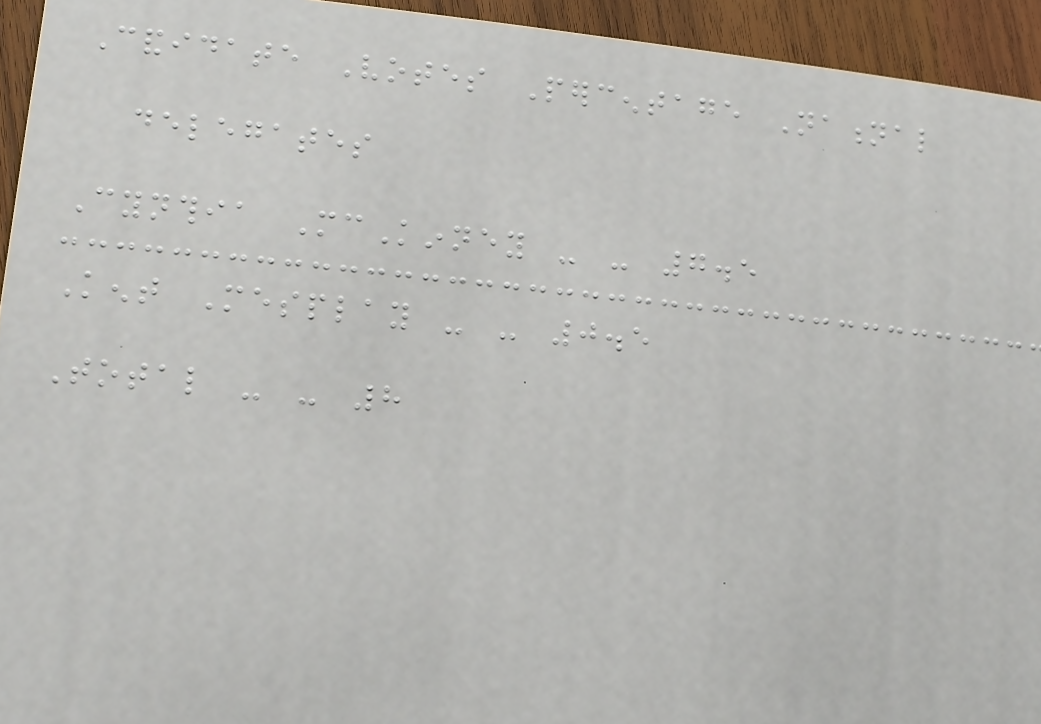Candidate Votes Percentage National
delegates
Cynthia McKinney - - 7.5
Kent Mesplay - - 0.5
Total - - 8
